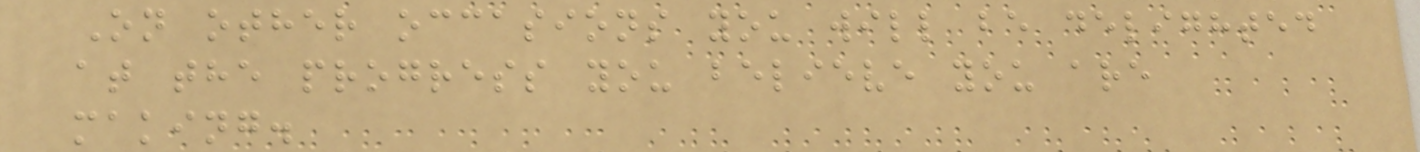On other occasions you will be delighted
at the progress you believe you are
making.
